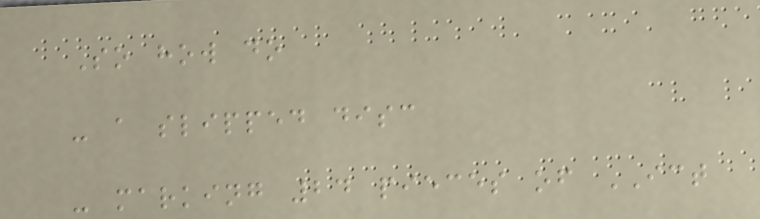So how do
- a slipped disc
- marking 24 pieces of ICT
